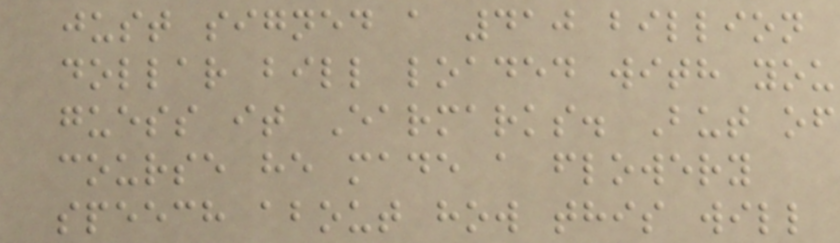just signed a 410 billion
dollar bill loaded with you
guess it Earmarks. But of
course he made a flowery
speech about how this will
